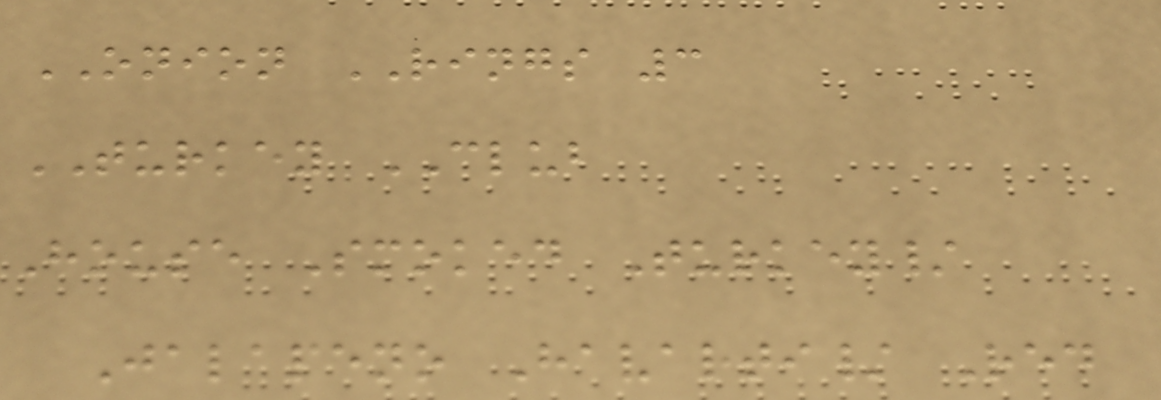ONION RINGS 3
TURKEY CLUB
House Smoked Turkey/
Jalapeno Havarti/ Red
